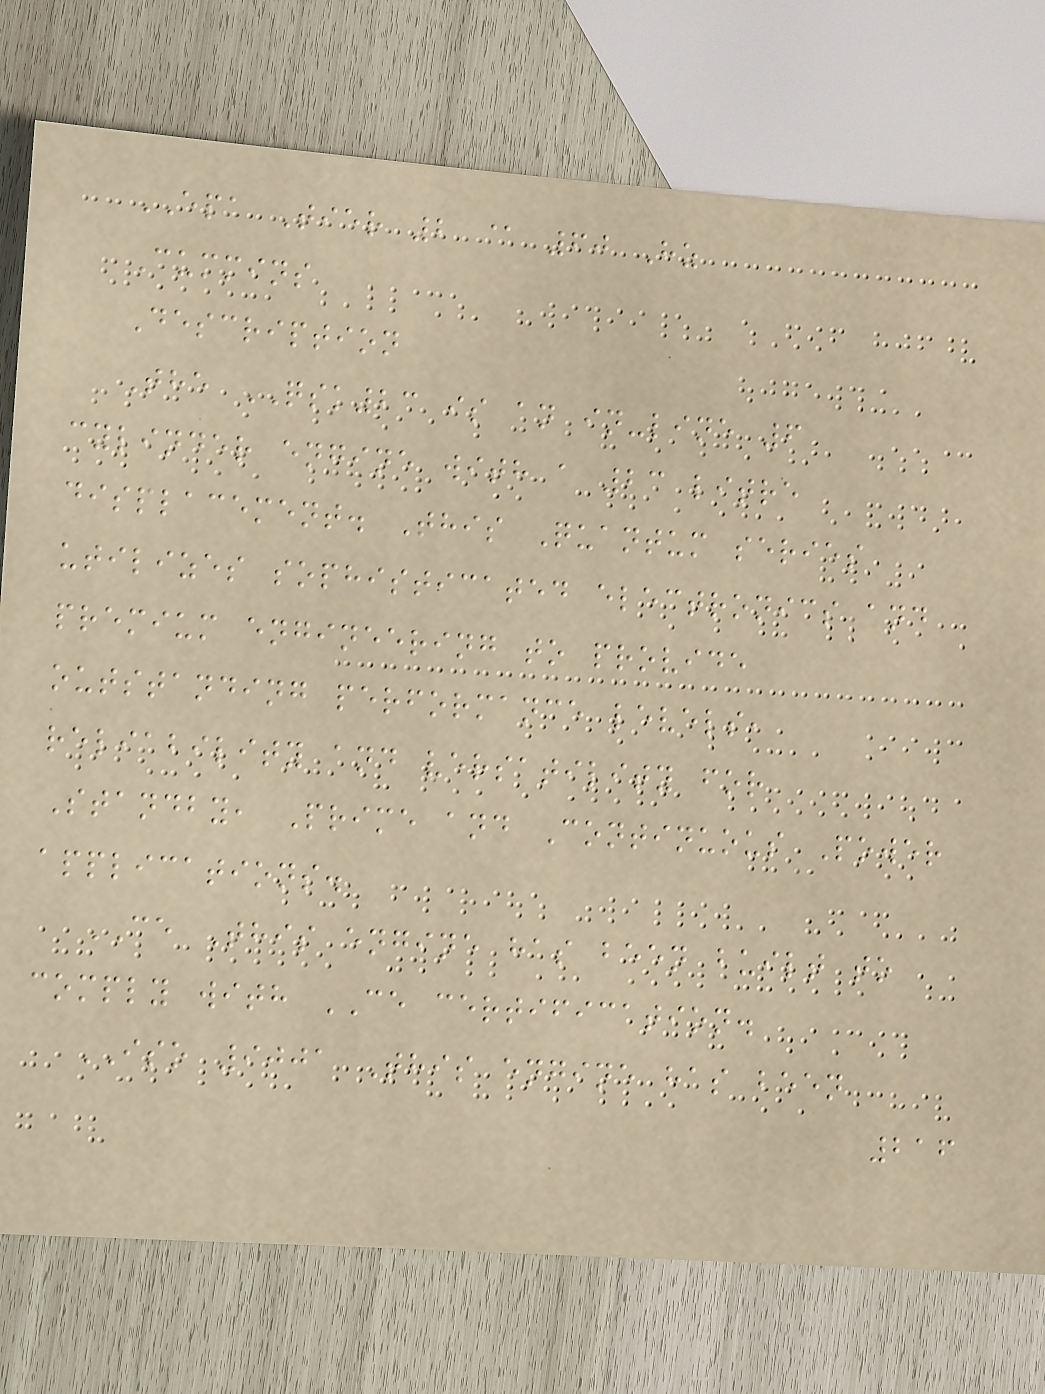EPA Tier 2 @ 60 Hz
Cummins
Description
The QSK23 is an in-line 6
cylinder engine with a 23 litre
displacement. This Quantum series
utilizes sophisticated electronics and
premium engineering to provide
outstanding performance levels,
reliability and versatility for
Standby, Prime and Continuous Power
applications.
CE This engine has been built to
comply with CE certification.
ISO 9001 This engine has been
216
